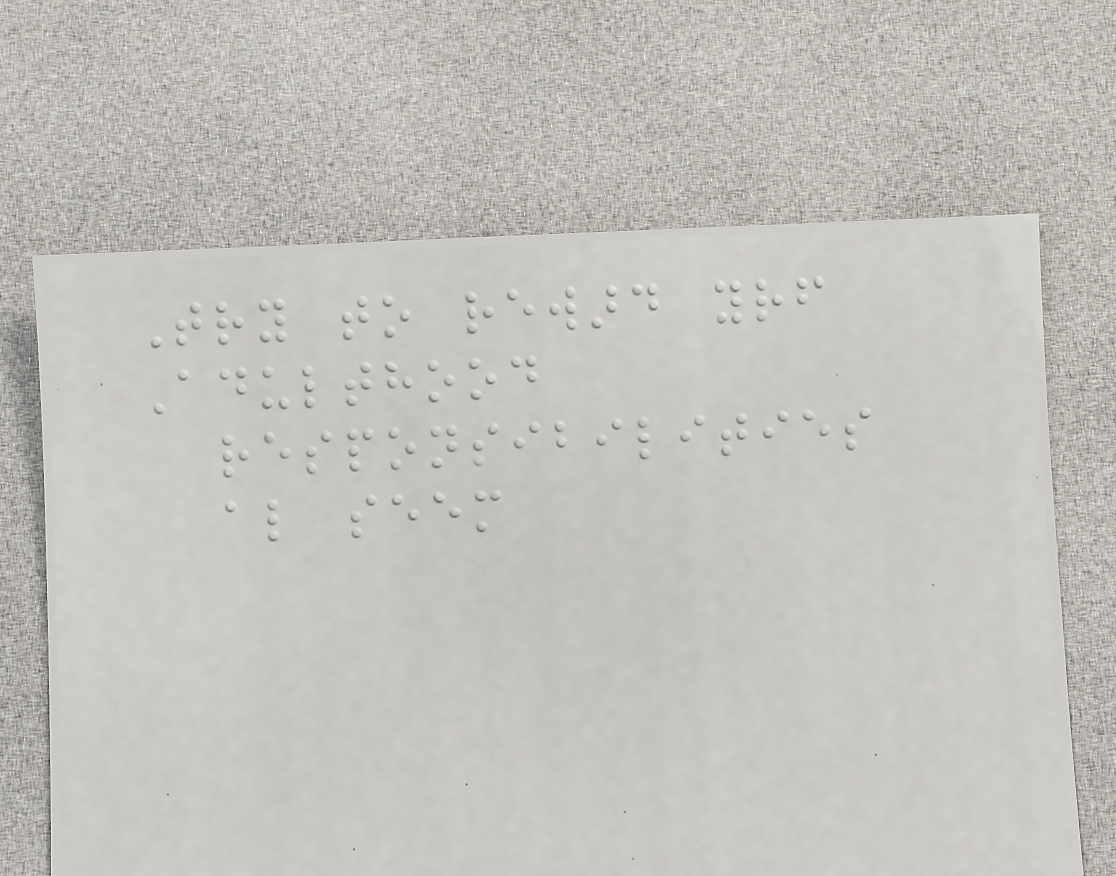Try to reward yourself
Adulthood
responsibilities
also seem
